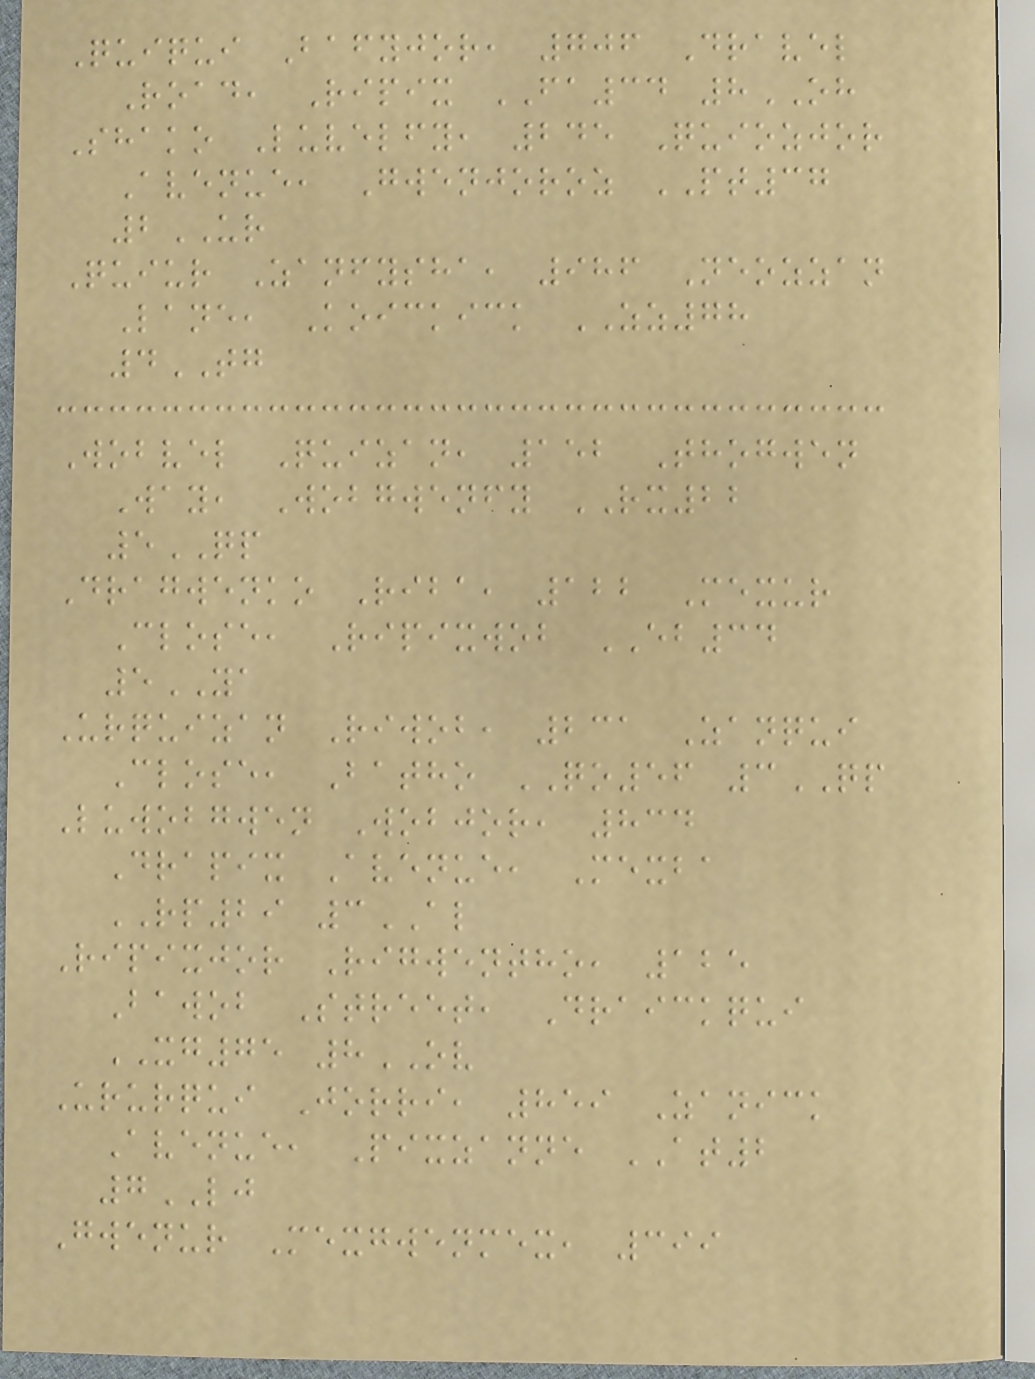Quiqui Bafyjor, 706 Dravel
Road, Ripix FA34 8OH
Shako Luvelfy, 245 Quiozjor
Avenue, Gwenjoroz PT37
2UR
Quiur Zanfysha, 986 Neozzan
Lane, Koickick ZZ78
4TG
Wobvel Quizan, 152 Thogwen
Way, Wobgwenfy RX22
5QP
Dragwenko Riba, 122 Mexur
Close, Ripixwob EB34
5YA
Urquizan Riwob, 231 Zanqui
Close, Batho QO56 3QP
Luwobgwen Wobjor, 834
Drapix Avenue, Mexba
RP29 3AL
Ripixjor Rigwentho, 125
Bawob Street, Draickqui
XG75 8OV
Ururqui Jorri, 859 Zanick
Avenue, Pixzanne AT2
7LJ
Gwenur Mexgwenmex, 399
